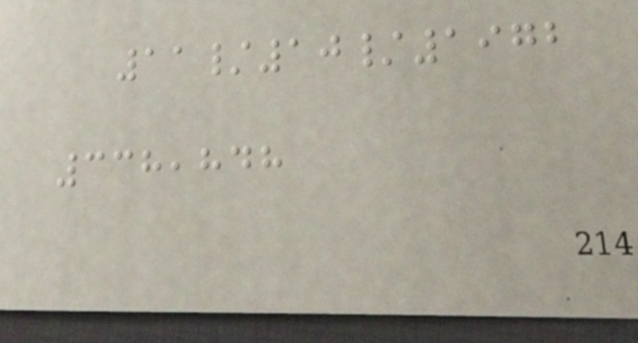11/10/1972
338,848
